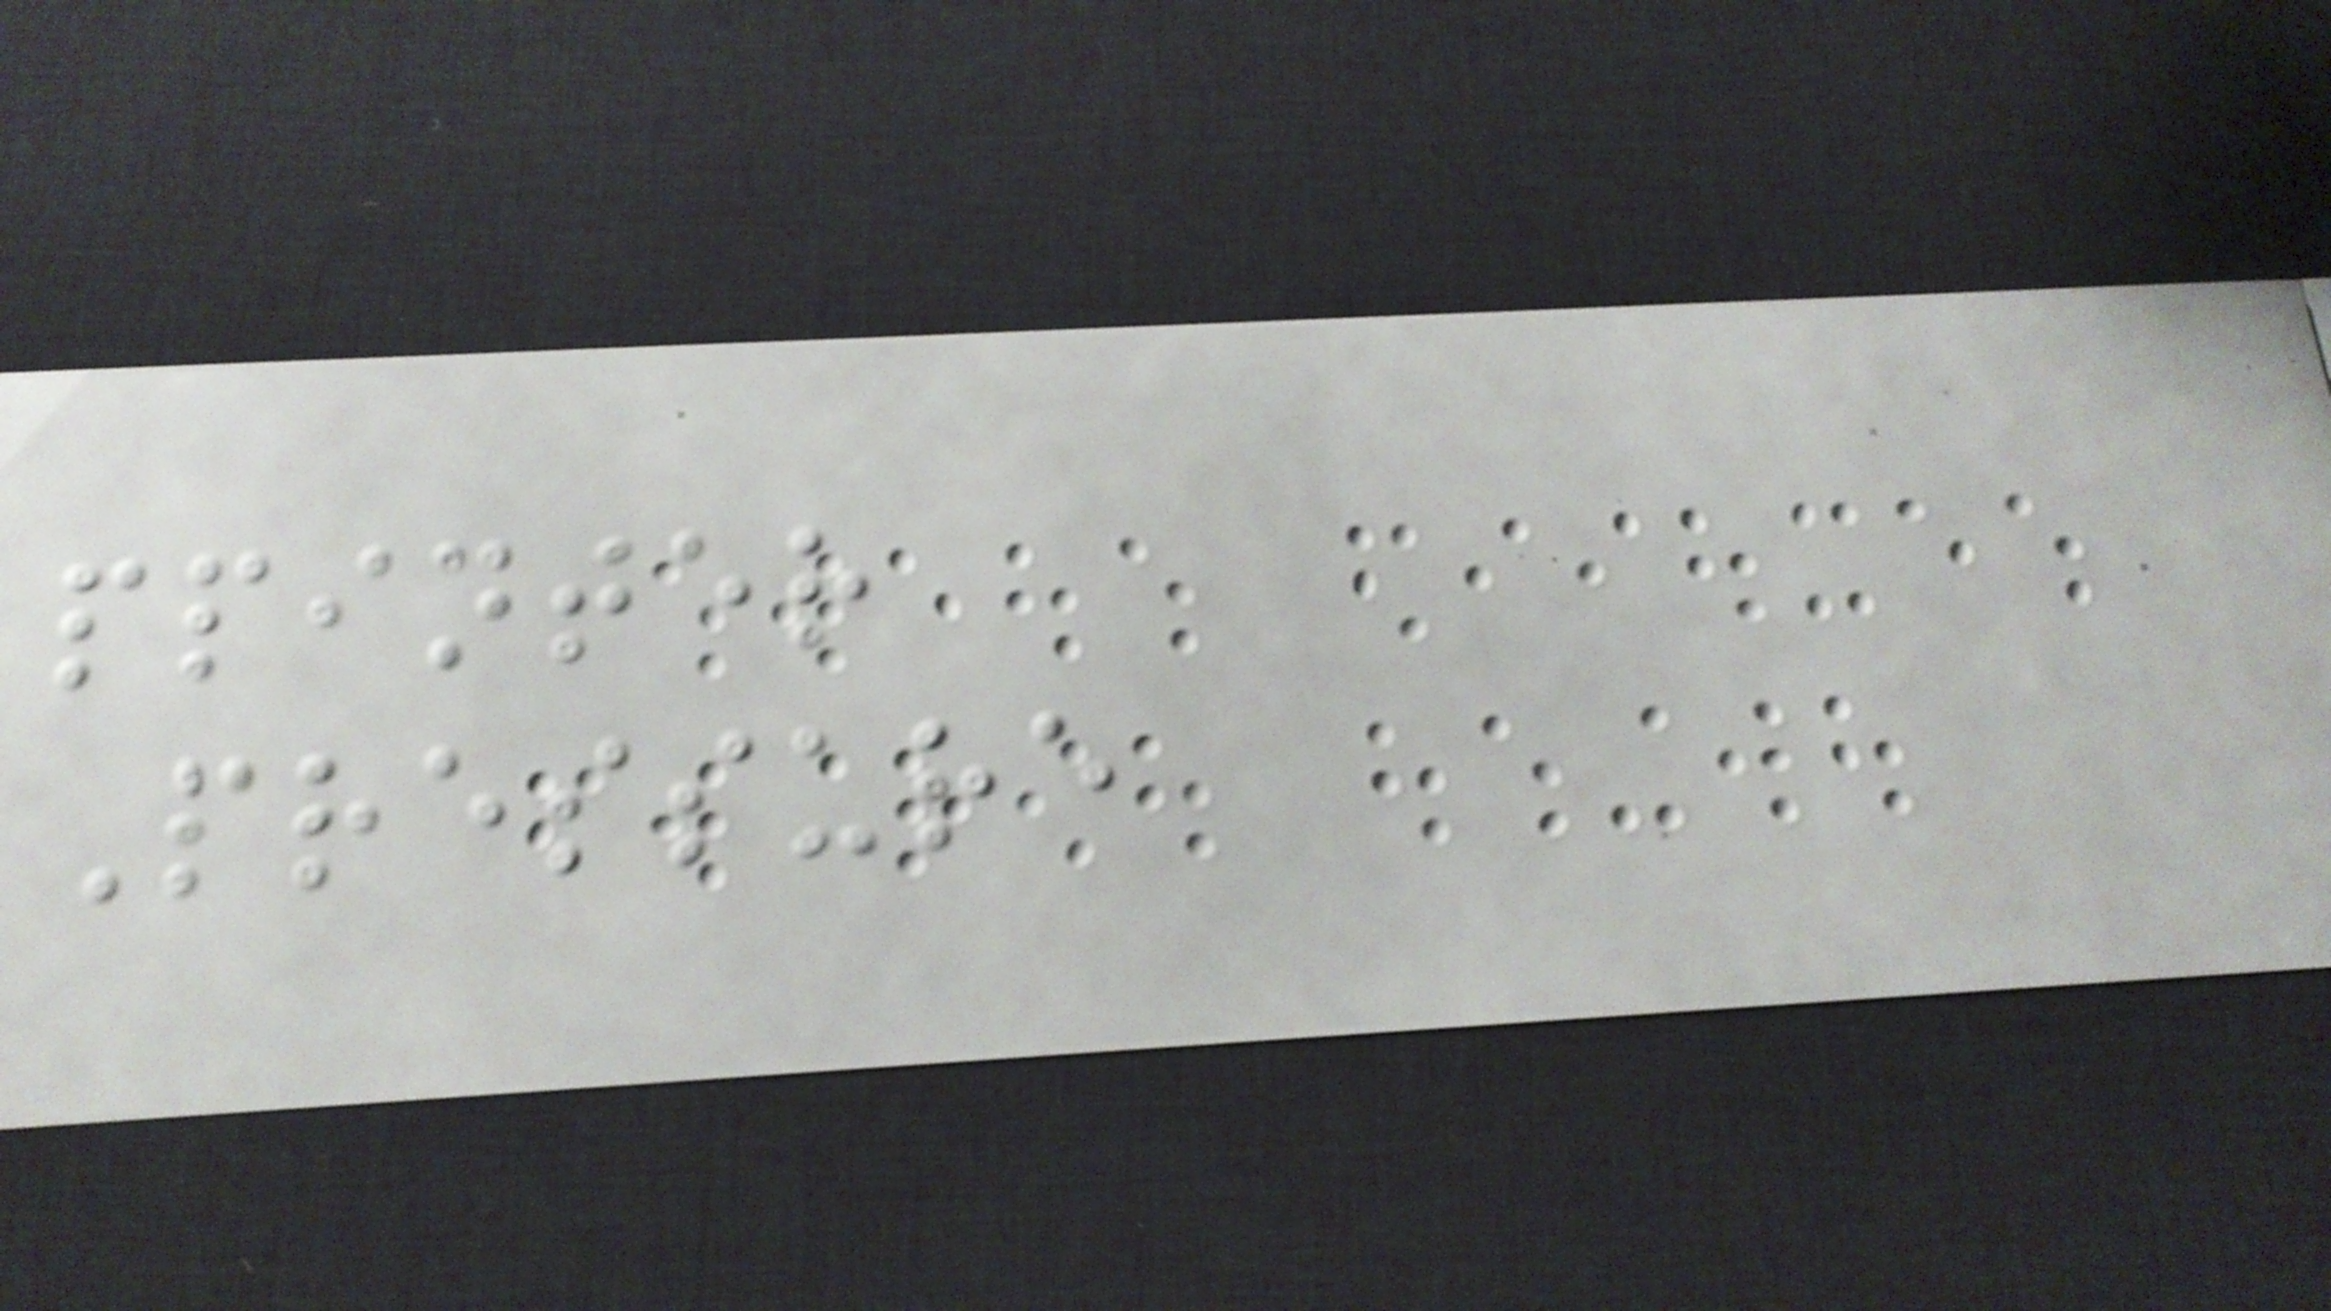ppinter
Pressure
